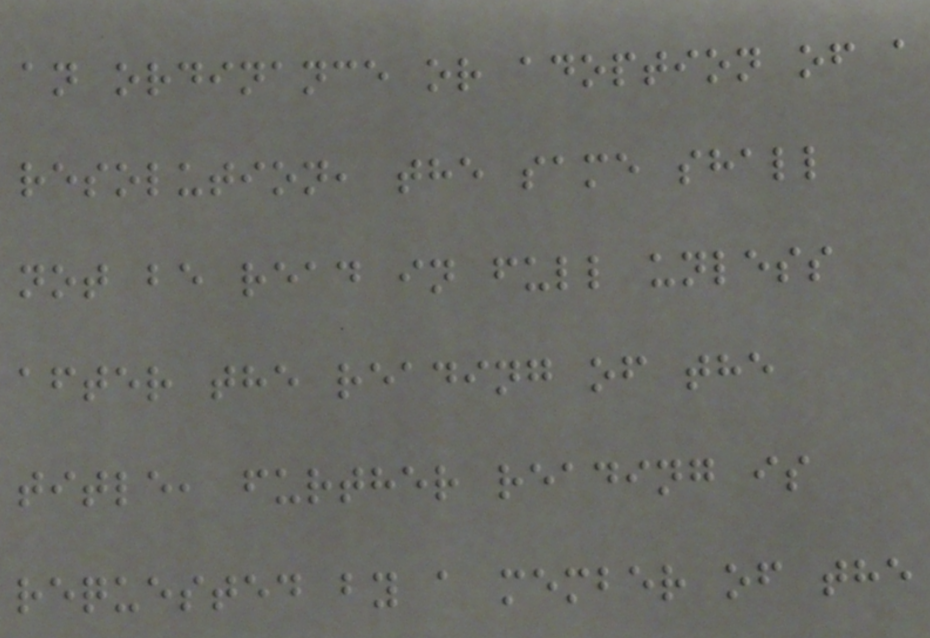an ordinance or adoption of a
resolution, the same shall
not be read in full unless
after the reading of the
title, further reading is
requested by a member of the
